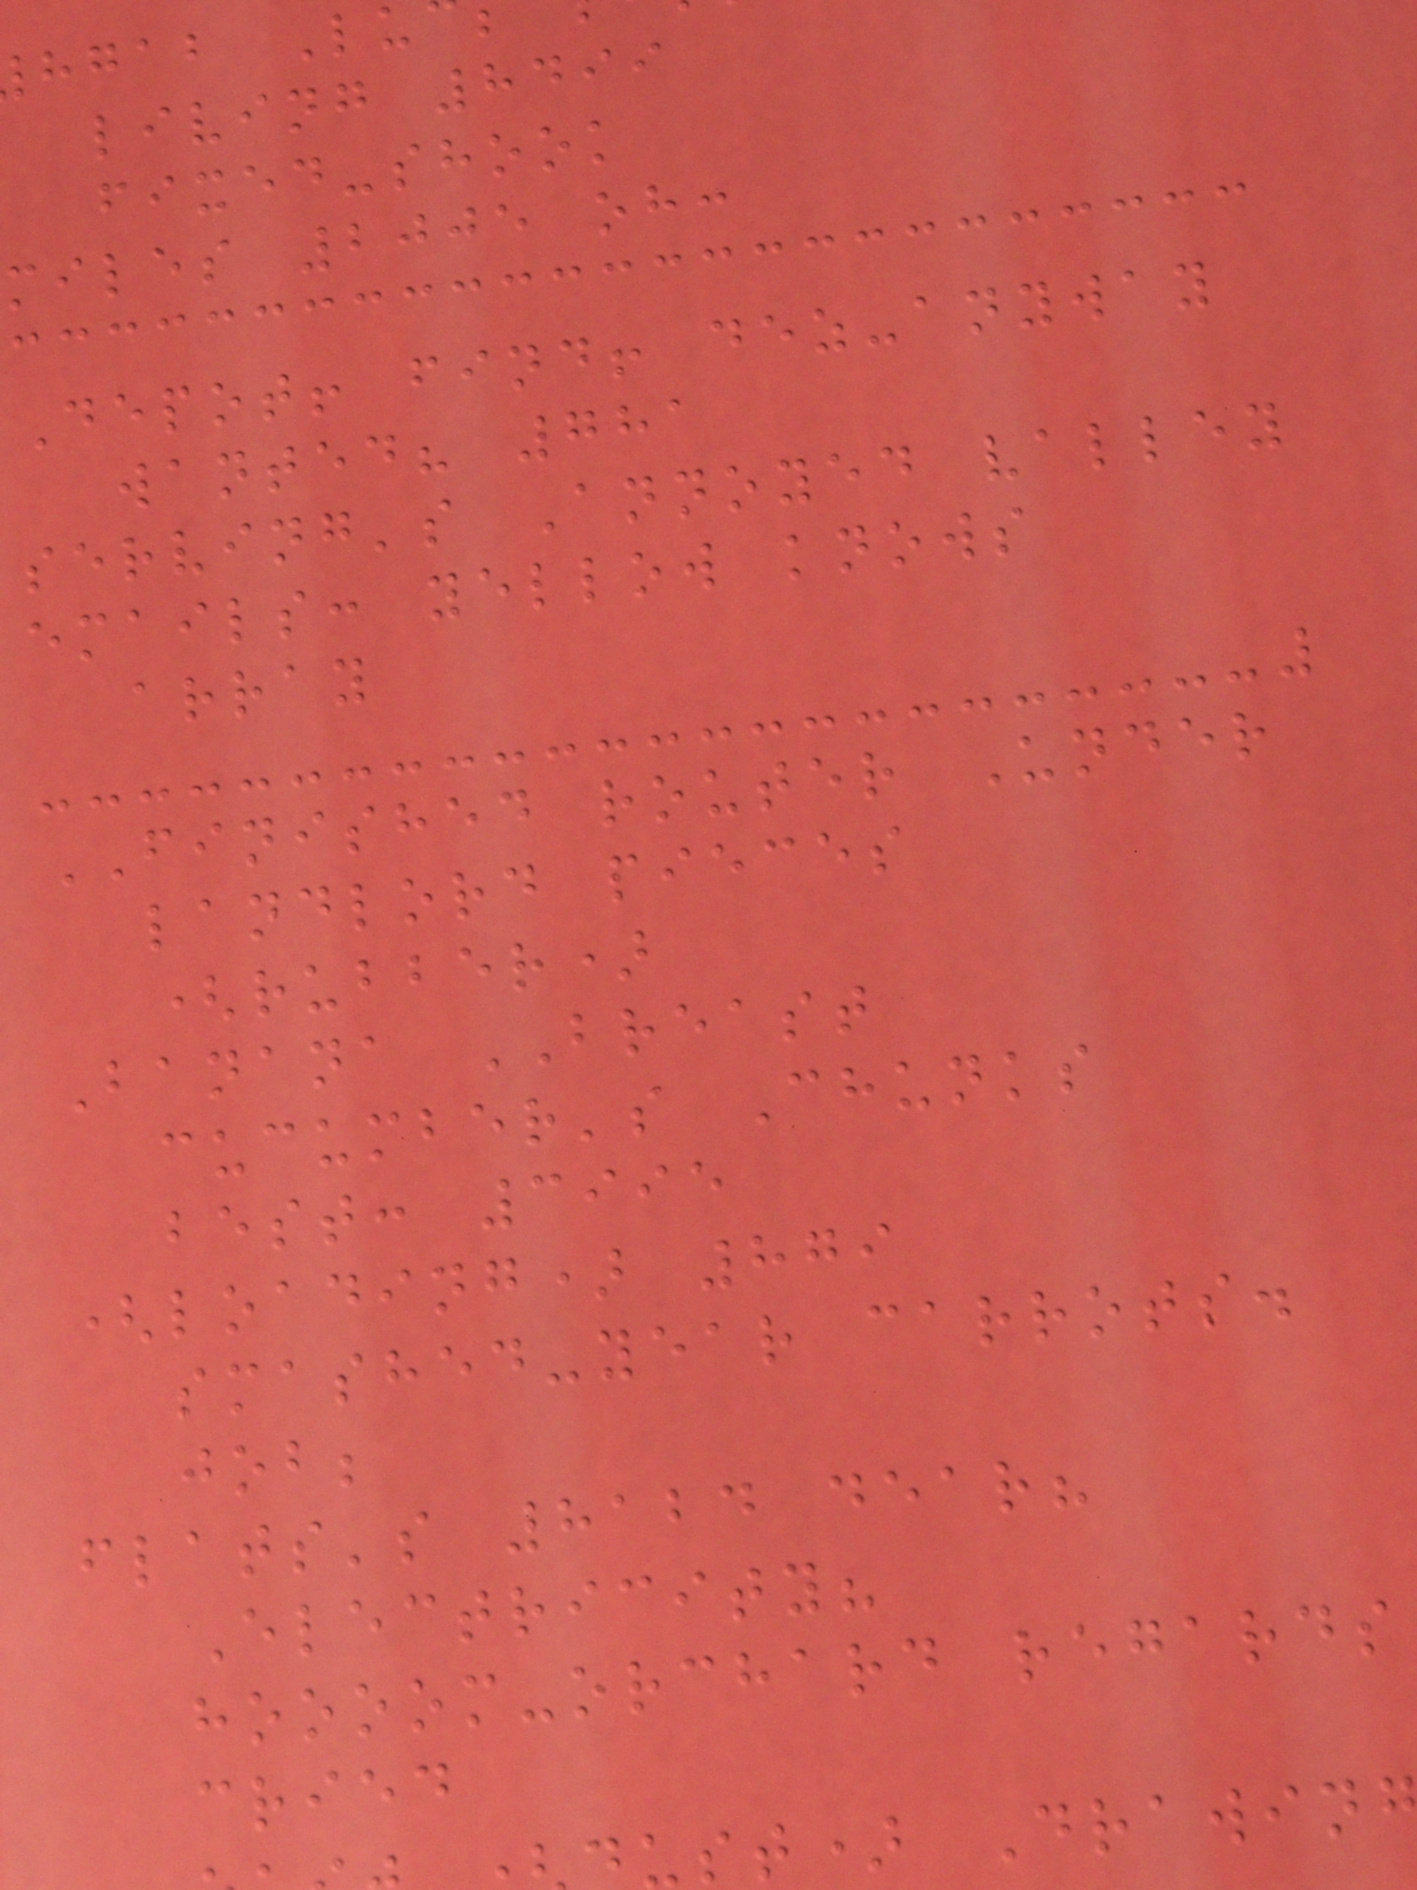hgab Lu
living 8499
fixed-shook
miles 2005 oh:
Depot! find! dez-anyway
wanted? 781
serving's Annoyed valley
emails: yellow knows
array
FINISHED router Under
landlord pieces
(rubber)
Banana BREAST
cucumber's Chunks
best: 3995
(loading) 879
smashed-year carrots.
job;
flats's 8124 dear?
Electricity?
hoooom-orchard regards
cried
st) Drawin
